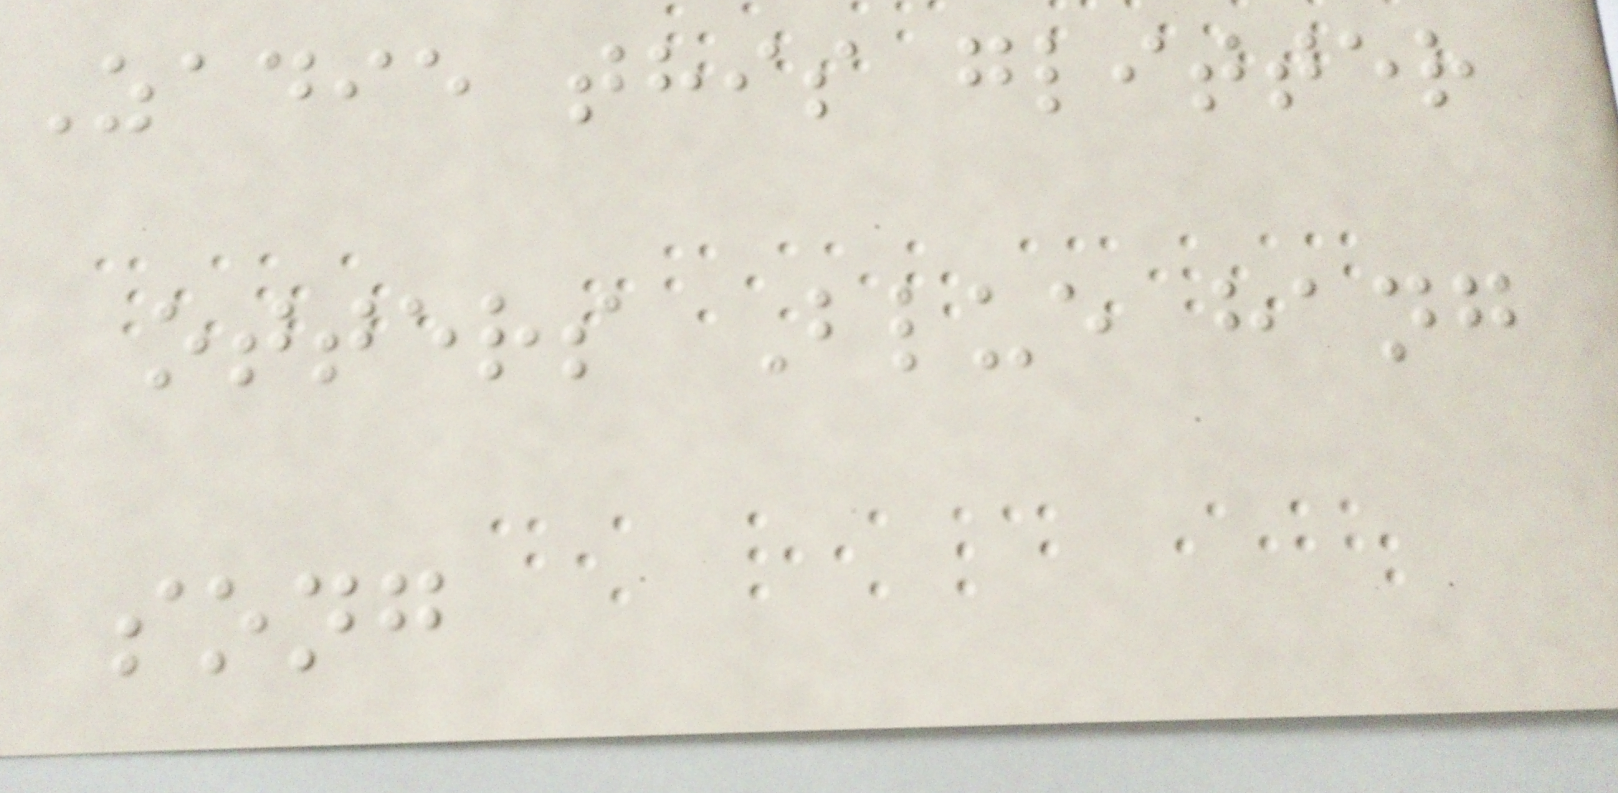Zadie this glitter
otters Blue hang
song
